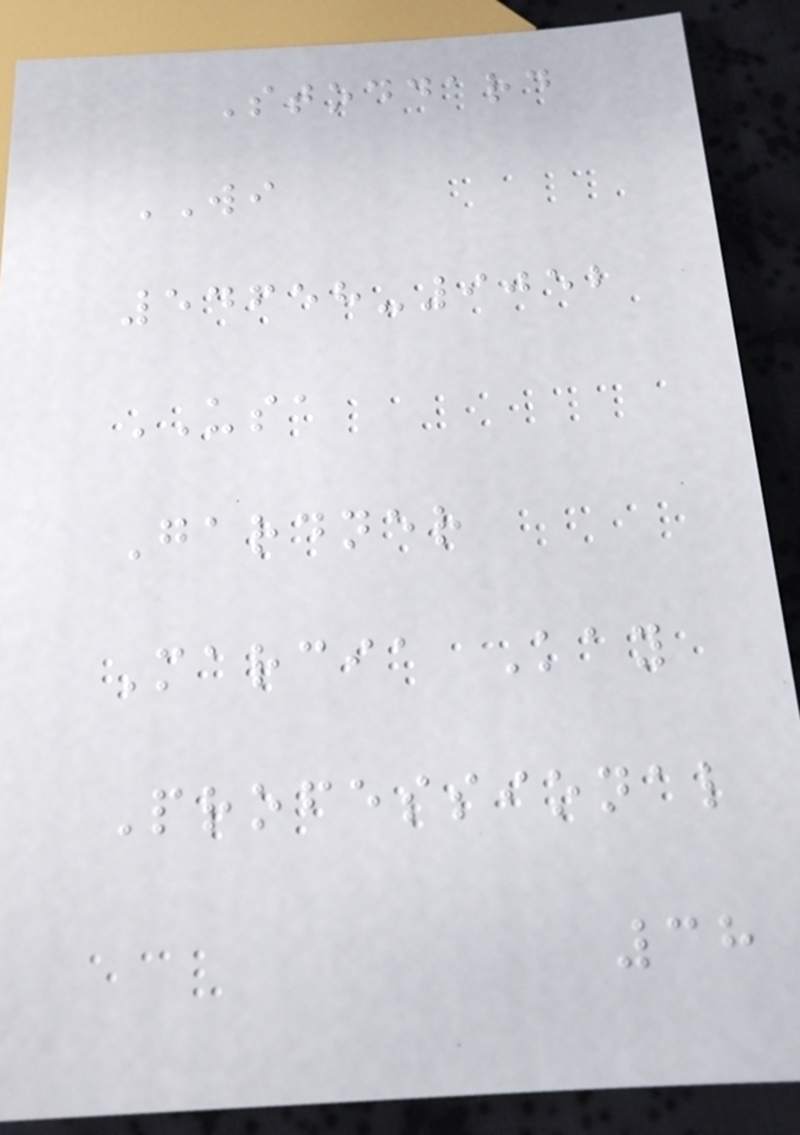Stoddard
WI
54658-9052
USA
Gardner
Marcia Kay
Professional
38
